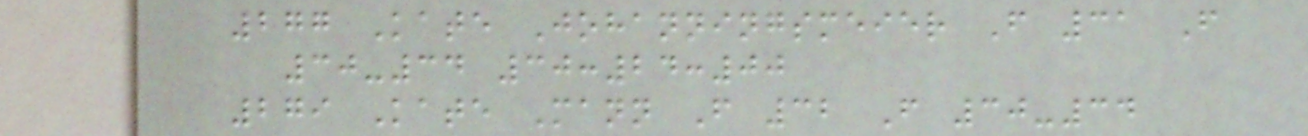277 Kate Johanningsmeier F 31 F
30-34 30:24:00
279 Kate Mann F 32 F 30-34
